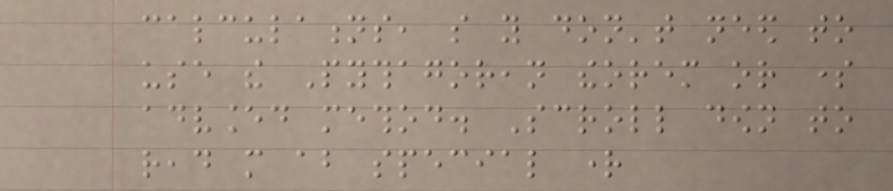calculations, so you don't need to
use the Pythagorean theorem or some
advanced method. Scroll down to
read more about special right
